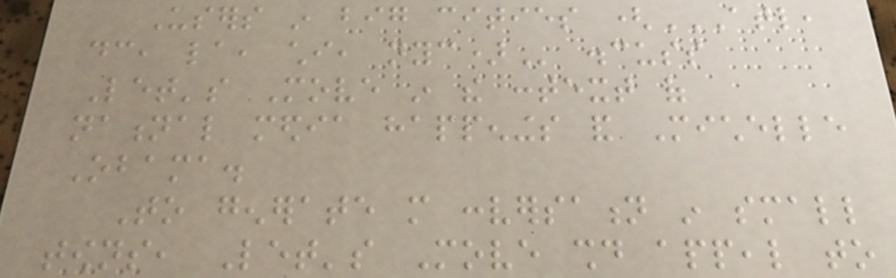Users in big cities (ATL,
DC, LA, CHI, NYC) discuss
Let's Move in the context of
national media happenings and Michelle
Obama.
To generate more conversation in small
towns, Let's Move should appeal to
